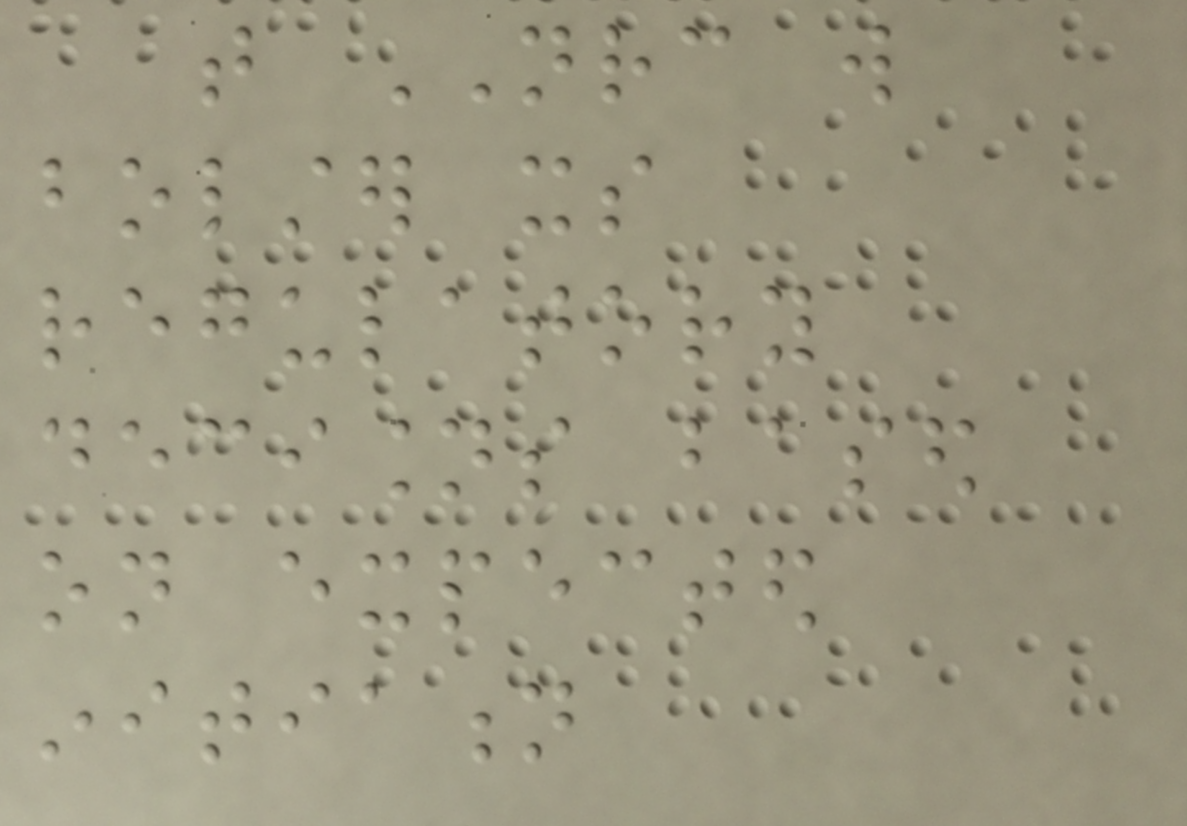that NRC will
bolster its
regulatory
decisions based
on expected
initiation
